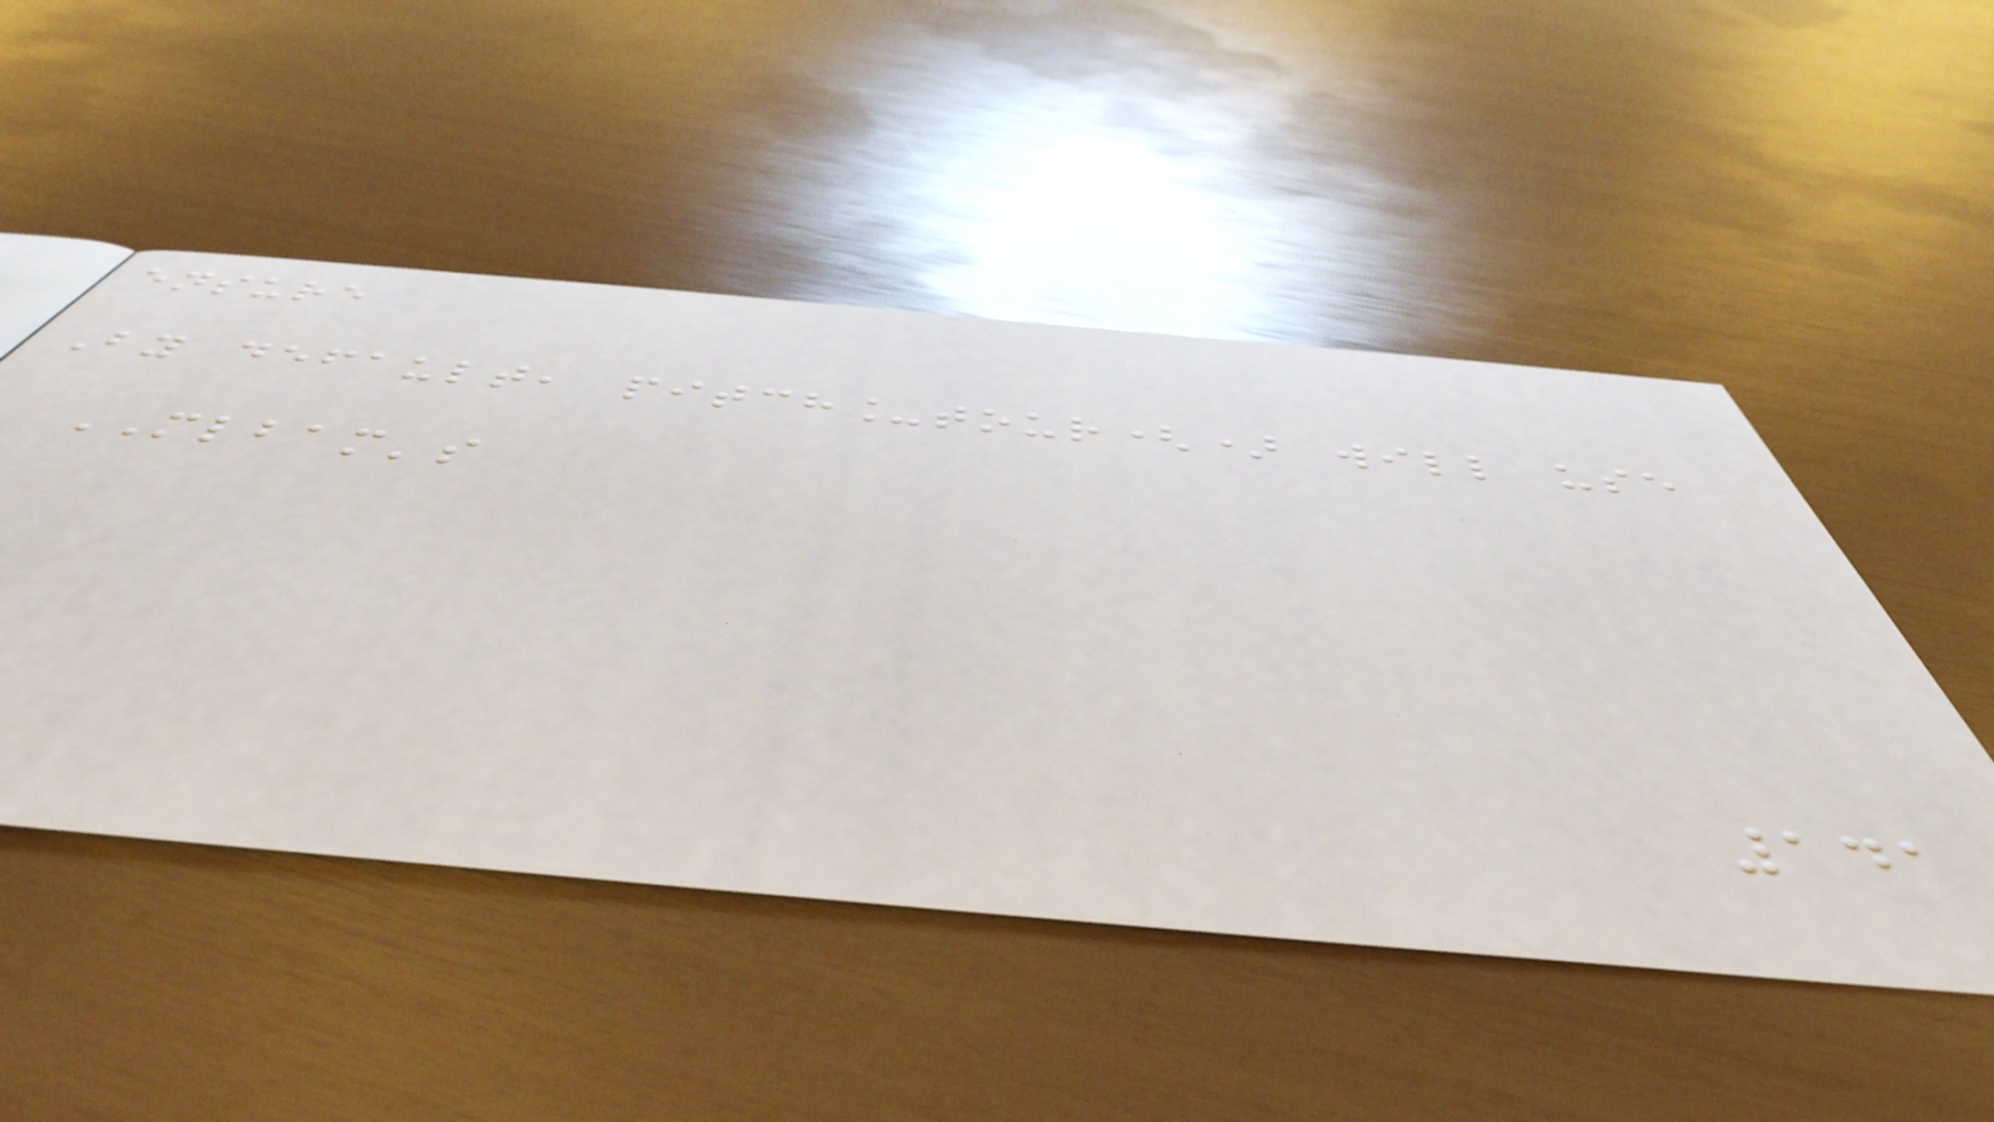ensure
By default, pitch_tour() will use
MLBAM's
141
